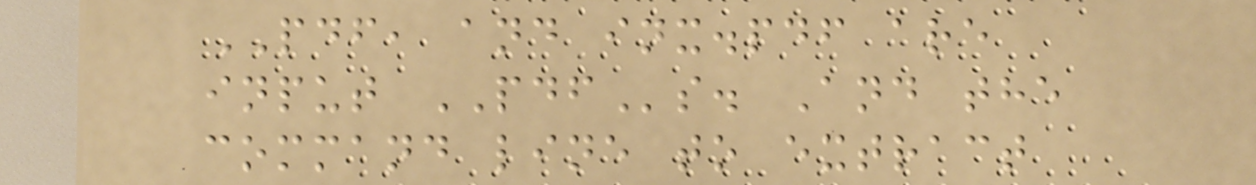PDF, and inx.pdf are
input PDFs. And the
command line to extract
